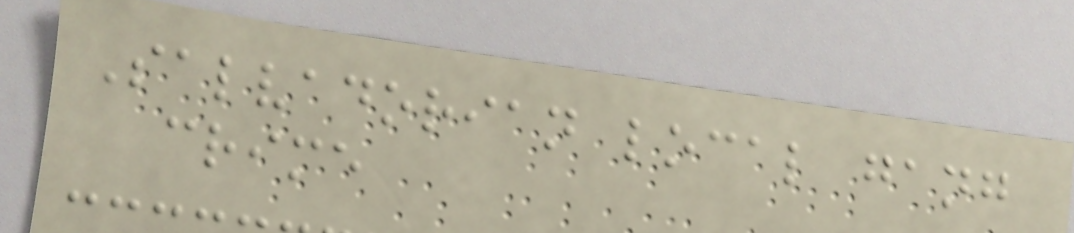Salvadorian local gang
crime
